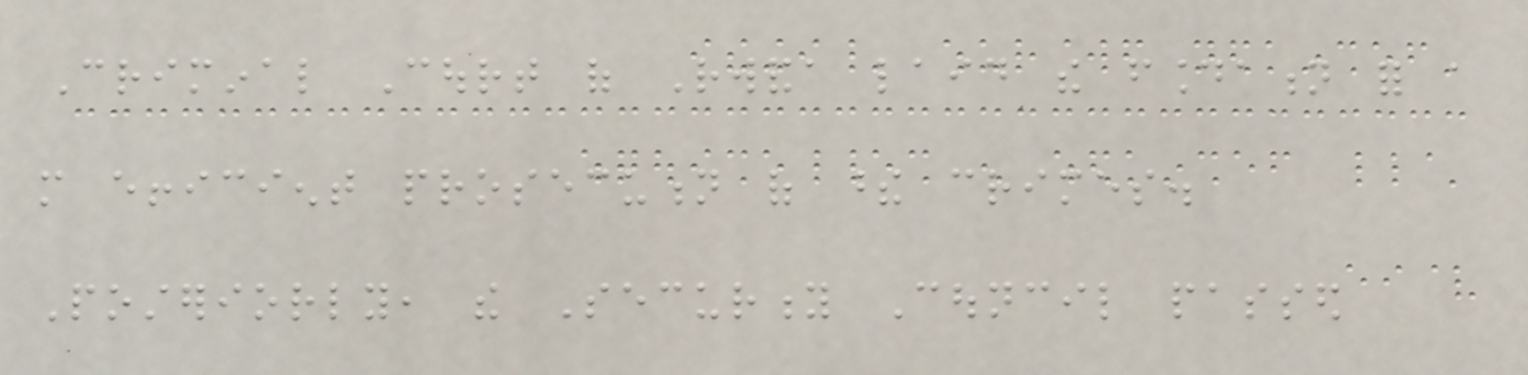Criminal Court of Rwanda laid the foundation for a
more efficient prosecution of these crimes.
Posteriorly, the Security Council passed
